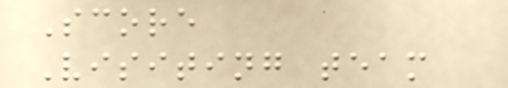Score
Visiting team
